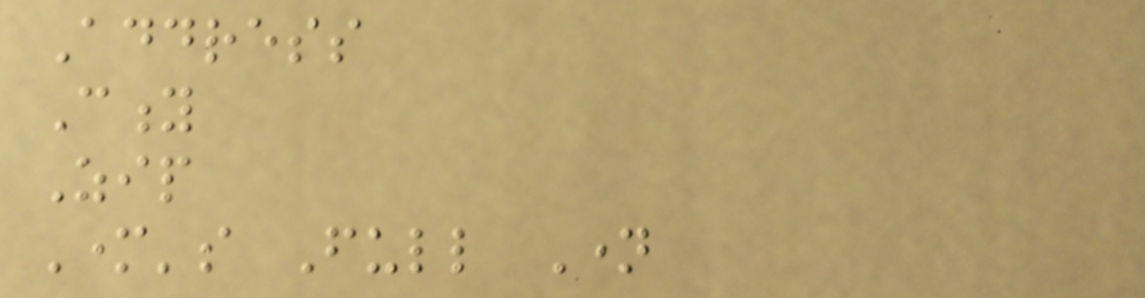Address
City
Zip
Mother's Full Name
